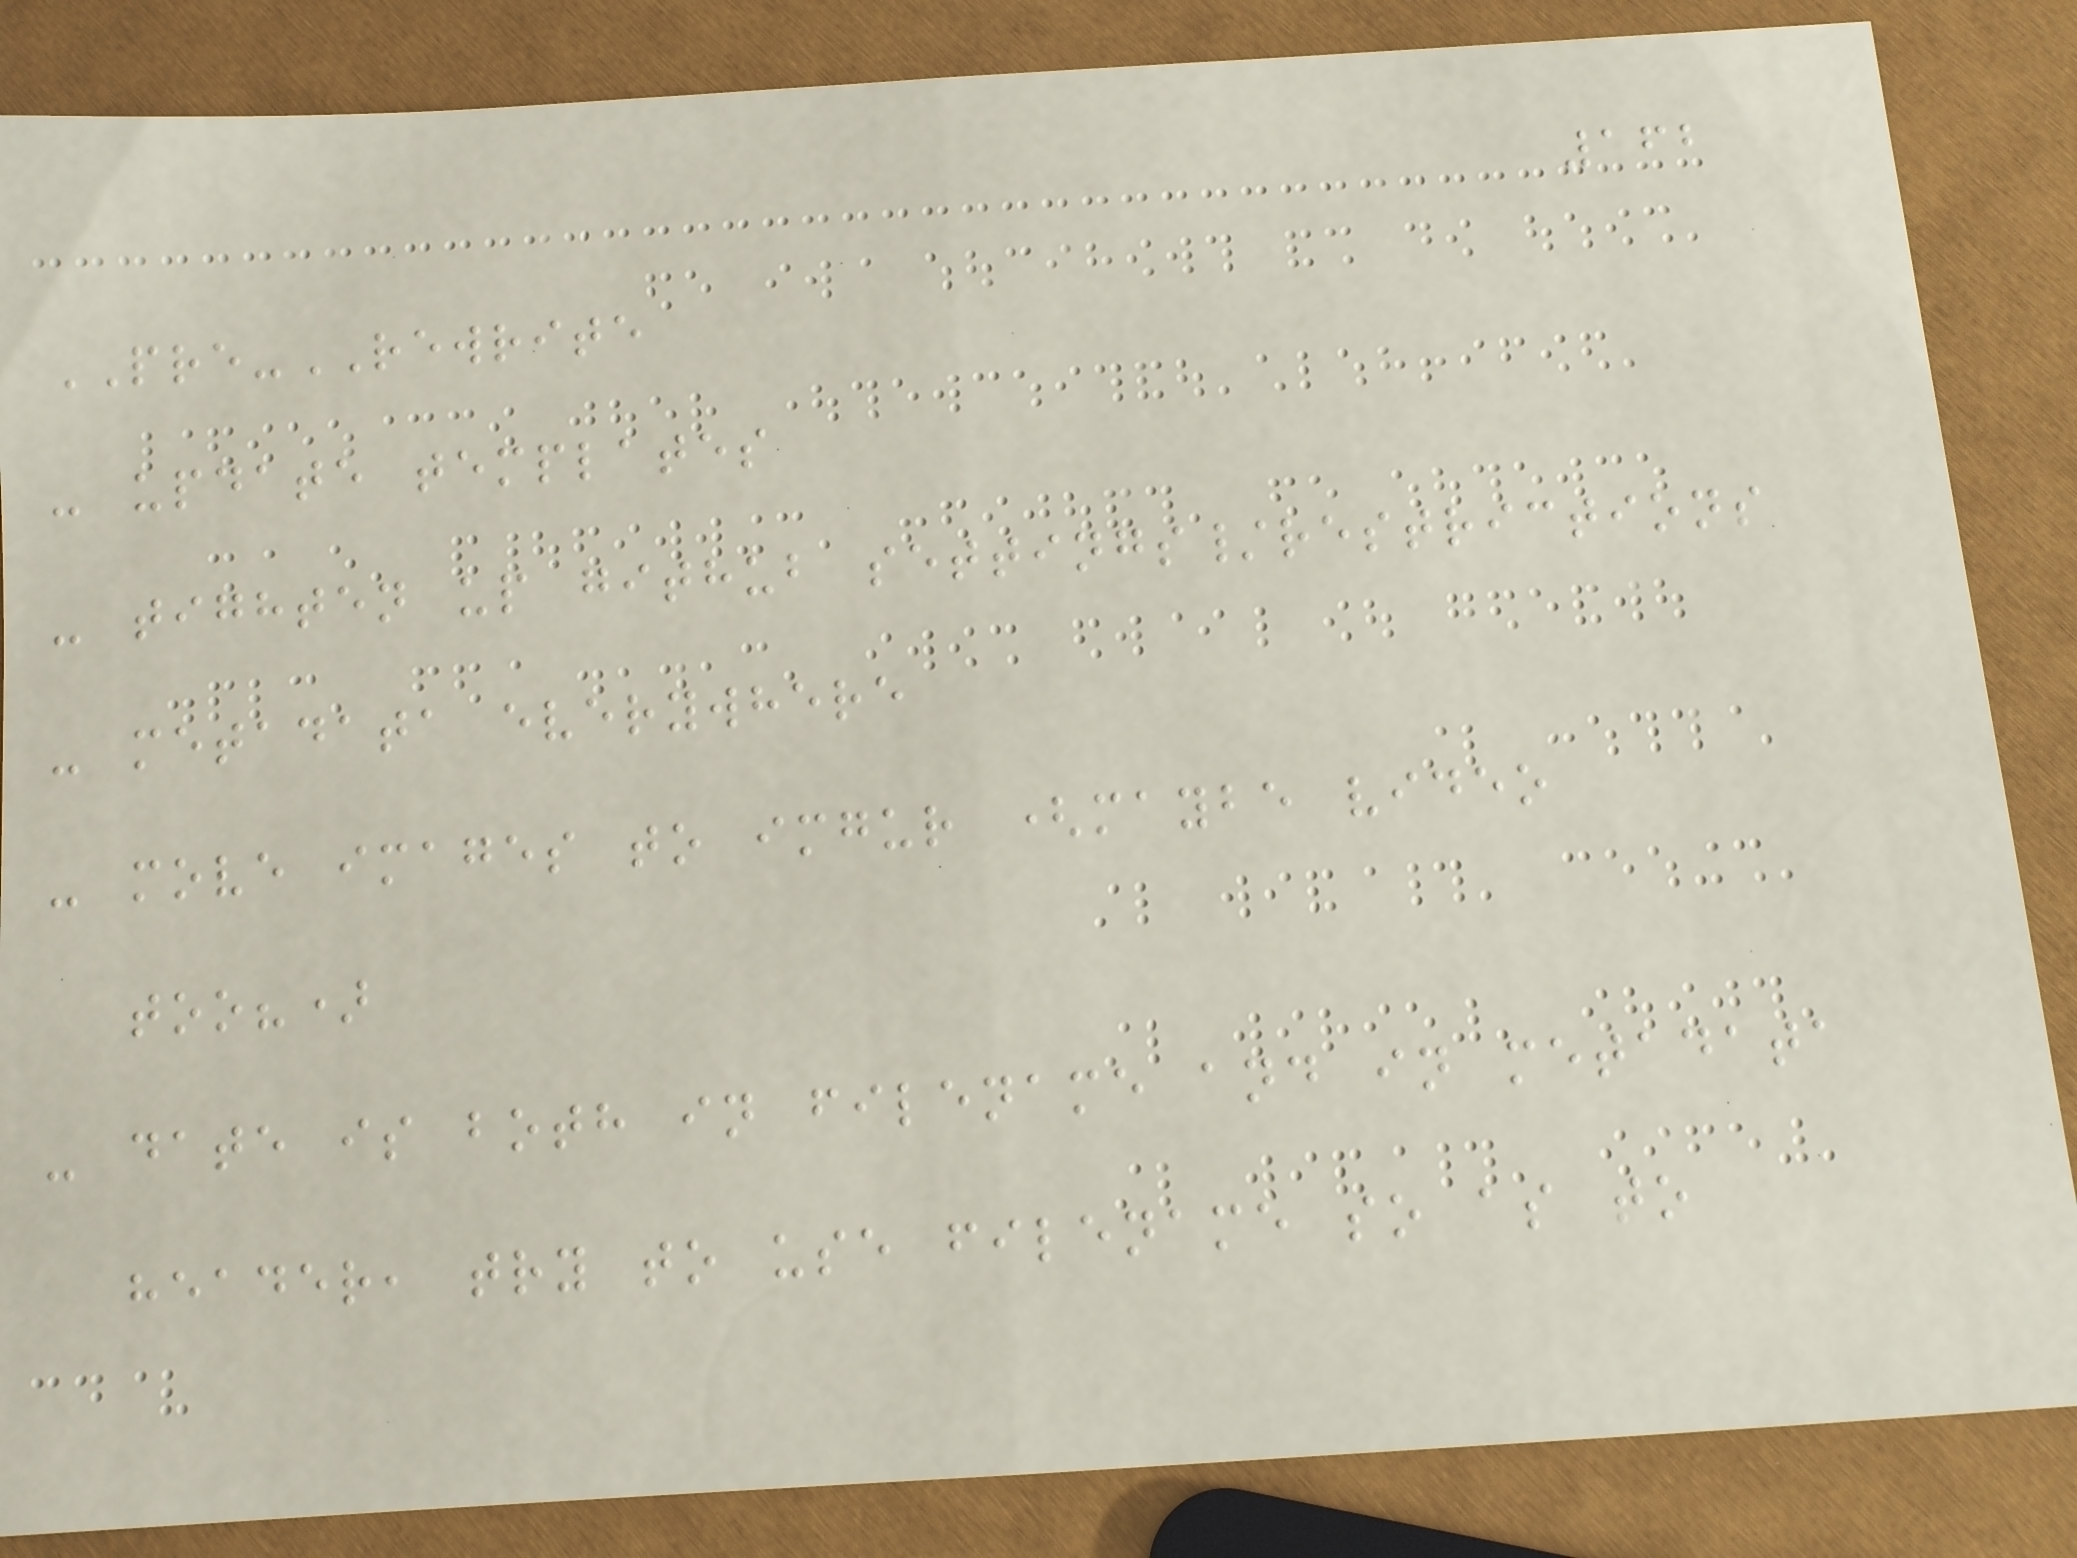162
PRE-REWRITE
- update templates
- tighten up github settings/restrictions
- metadata everywhere
- move images to imgur (maybe video
too?)
- date is both in filename and in metadata
header, try to use filename so as to
